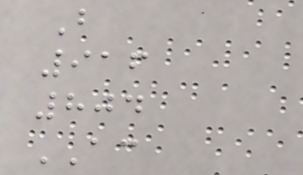B
916
804
AC
